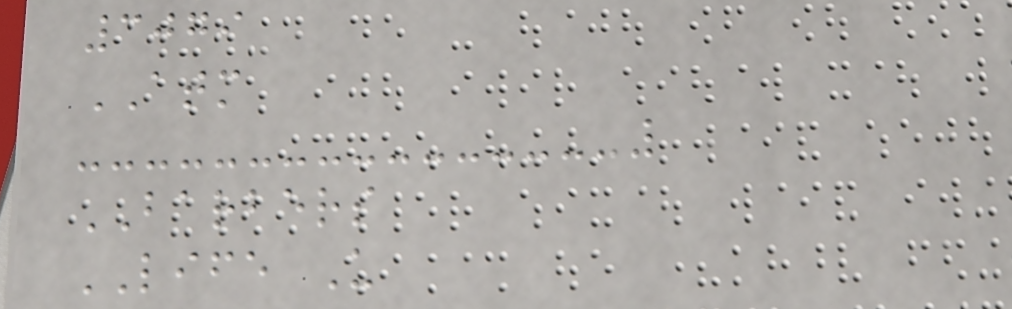3079
ATM
BARBERS
LIFE U
